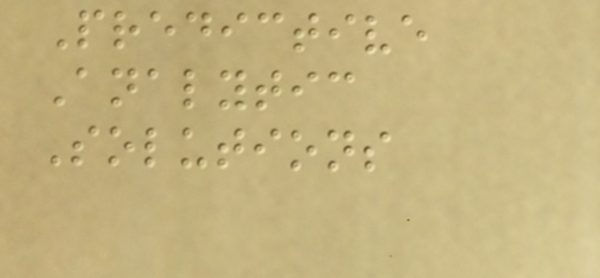Predictive
Analytic
Solutions
